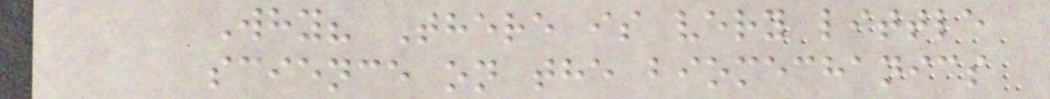Why? There is very little
science on the biomechanics
